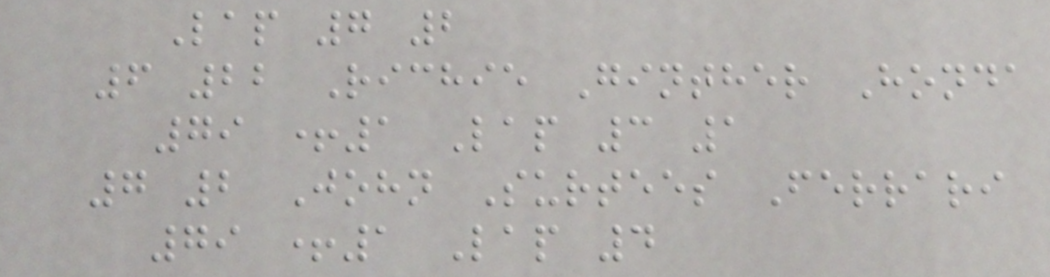Lap 7 2
6 22 Richie Ginther Honda
79 +1 Lap 3 1
7 2 John Surtees Ferrari
79 +1 Lap 4
